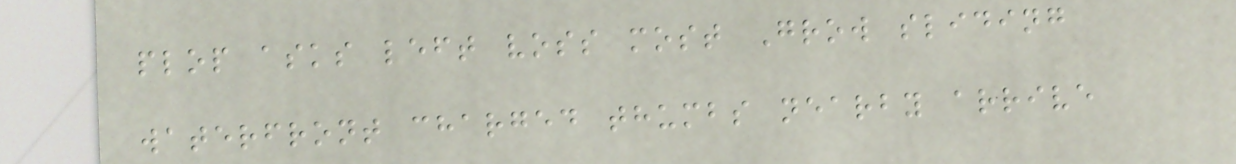plop asks left voss most Grow sliding
waterfront charged thumbs nearby arrive
